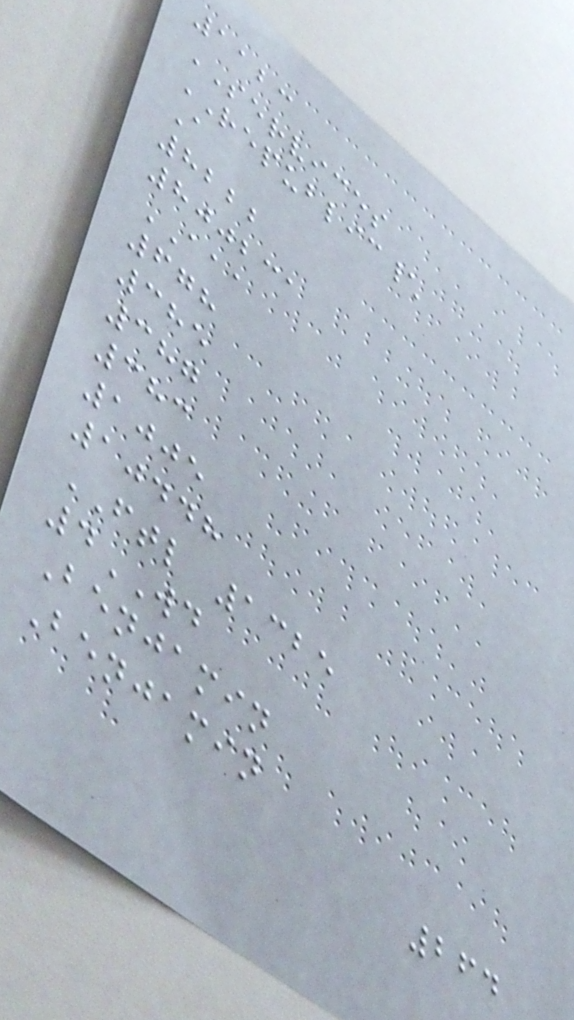1123
SERVICES
REPUBLIC\
A
8222
800231
AAA
678
385
387
383
1005
10448
FTL 1325
4WD
Benjamin
Benjamin
264
